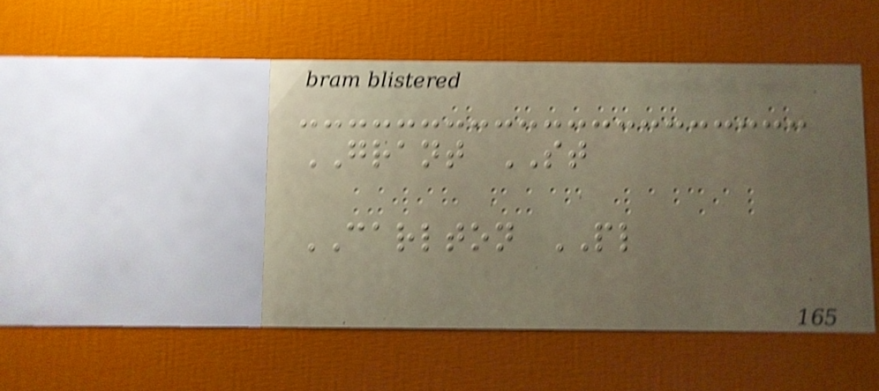GRANT ST
CARLTON PL
